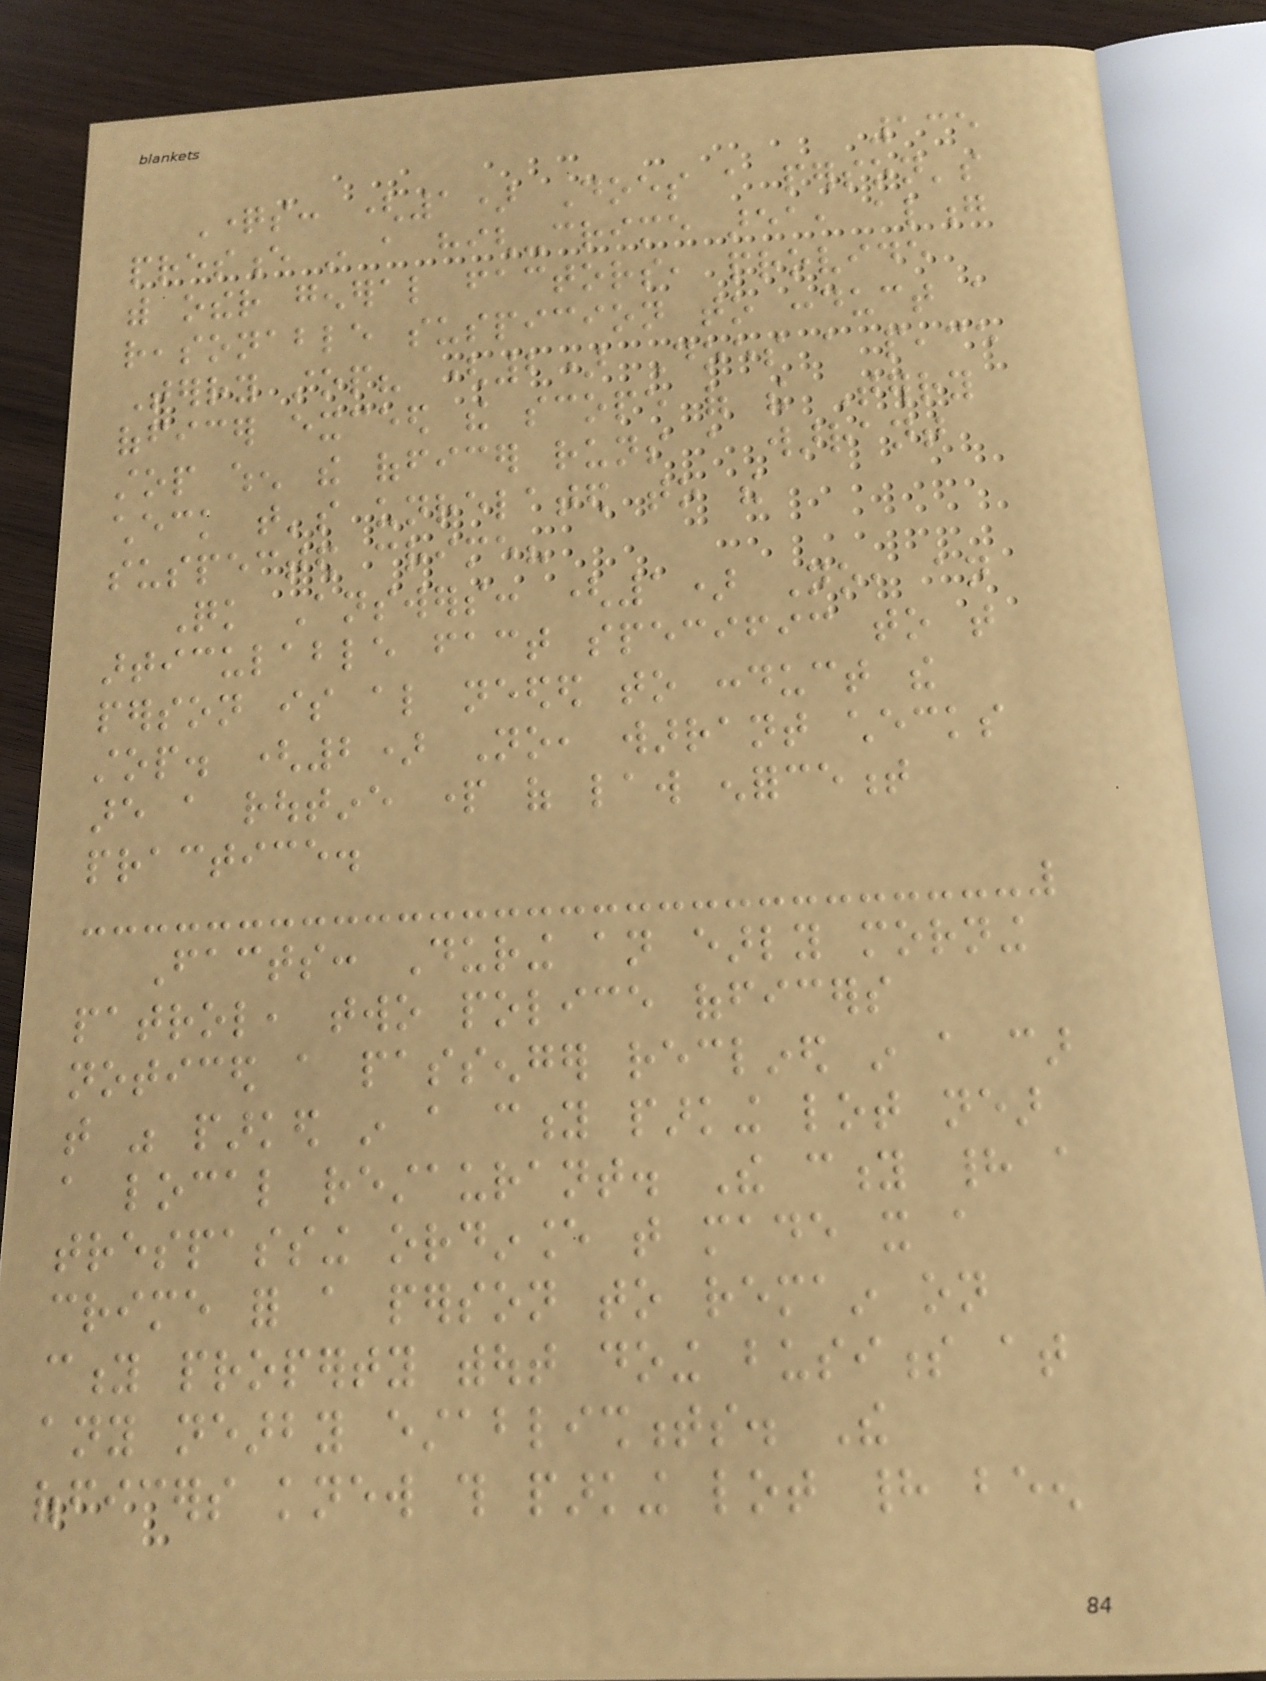135
Questions: (1) Does a person's
presence in a high-crime area, along
with other general factors, provide
reasonable suspicion to conduct a
Terry stop? (2) Does a peace
officer exceed the scope of the Terry
stop when the officer runs a warrant
check that's unrelated to the
suspected crime?
Quick Answers: (1) No, an
articulable fact specific to that
person is also needed to conduct the
stop. (2) No, warrant checks
are a routine part of law enforcement
practice.
Facts: During an early morning
patrol, two police officers
noticed a passenger reclined in a car
that was parked in a city parking lot near
a local restaurant. The city had a
trespassing ordinance that made it a
crime for a person to remain on
city property without doing business at
any nearby establishments. The
officers knew this parking lot had been
